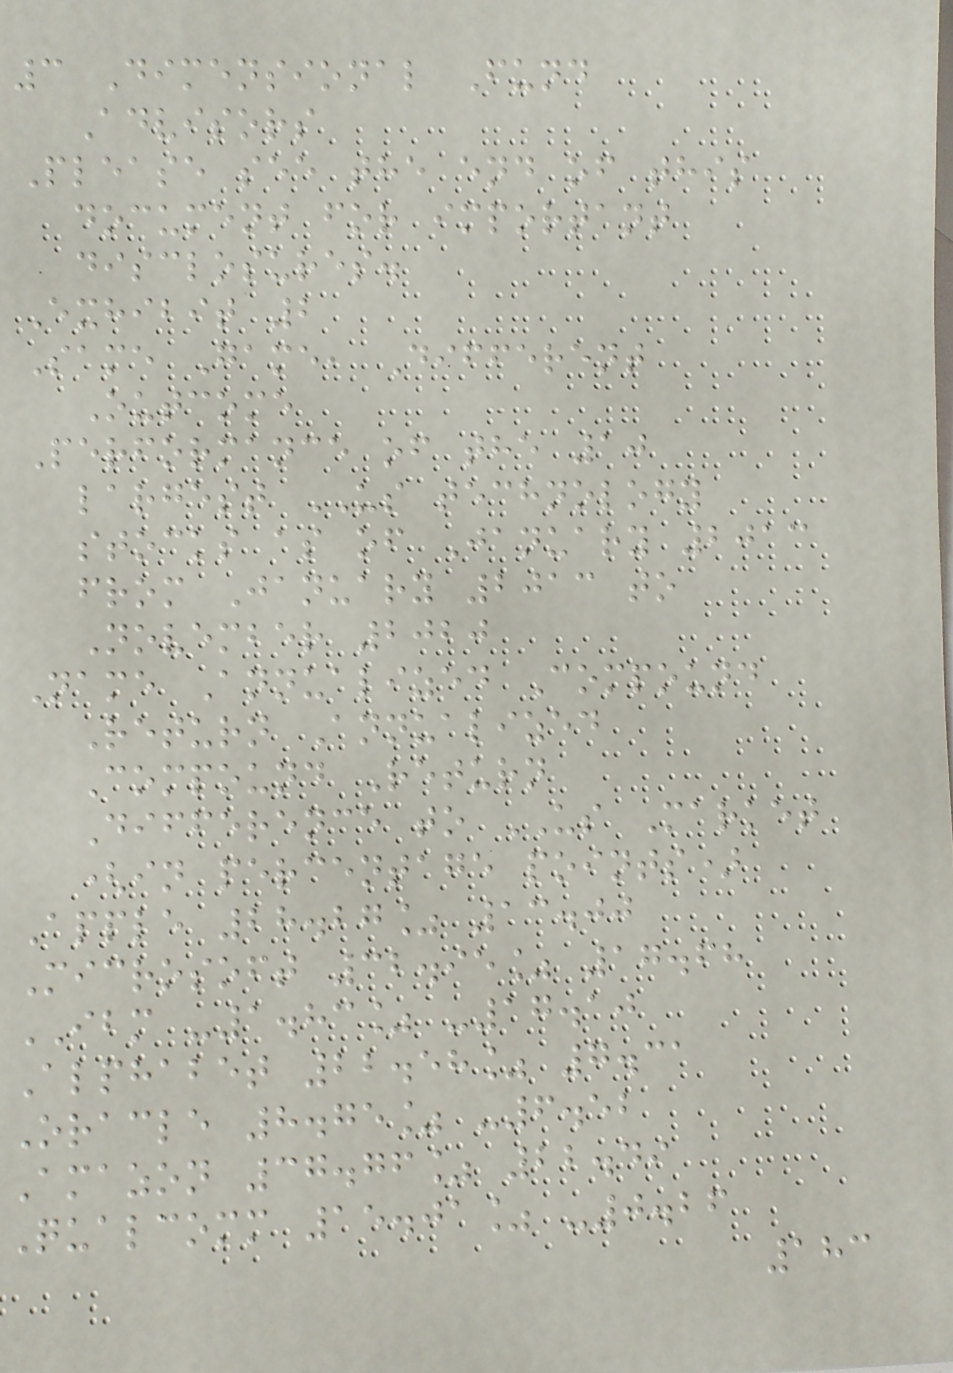3 Dimensional Fund
Advisors
Please see the end of this
document for important
disclosures.
Exhibit 2
Same Game, Different
Outcome
Performance of the 10
largest US technology
stocks as of January 2013
from January 2013 to
November 2020
Name Annualized Compound
Return Annualized
Compound Return
Difference to US Market
(in percentage points)
Apple 28.27% 13.00
Microsoft 32.95% 17.68
IBM -1.83% -17.10
Alphabet 22.58% 7.31
Oracle 8.75% -6.52
Amazon 37.76% 22.49
Qualcomm 15.01% -0.26
183
